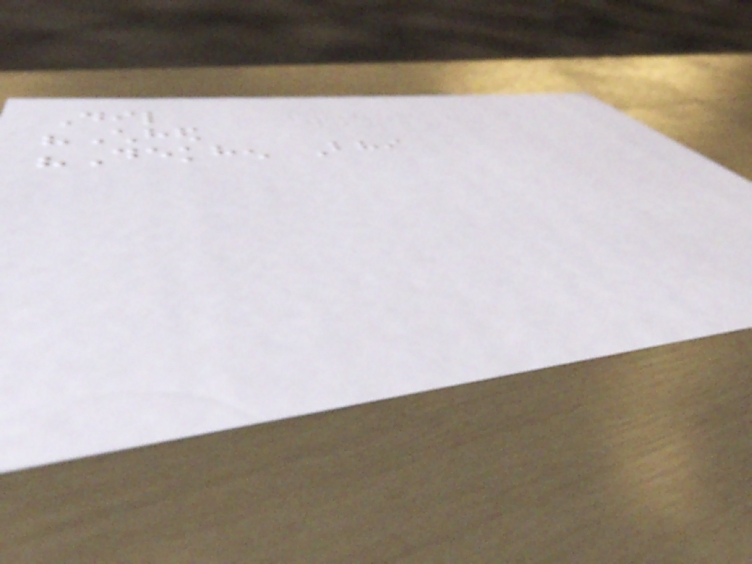Dil
"Chhed
"Dekhen Bhi
